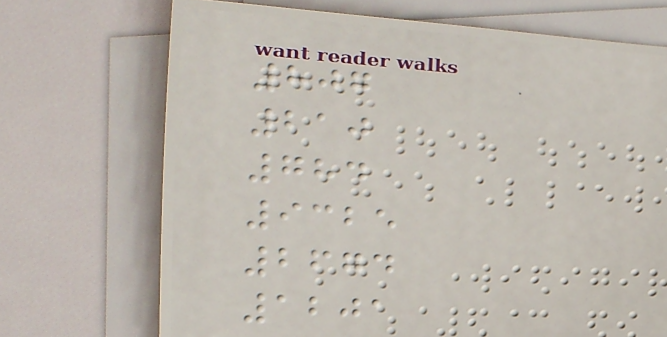807
210
784
9325
2674
1201
